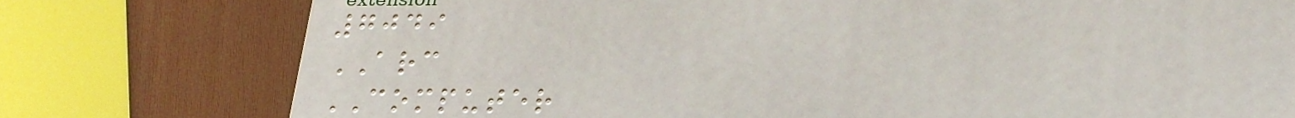7049
ARC
COMPUTER
